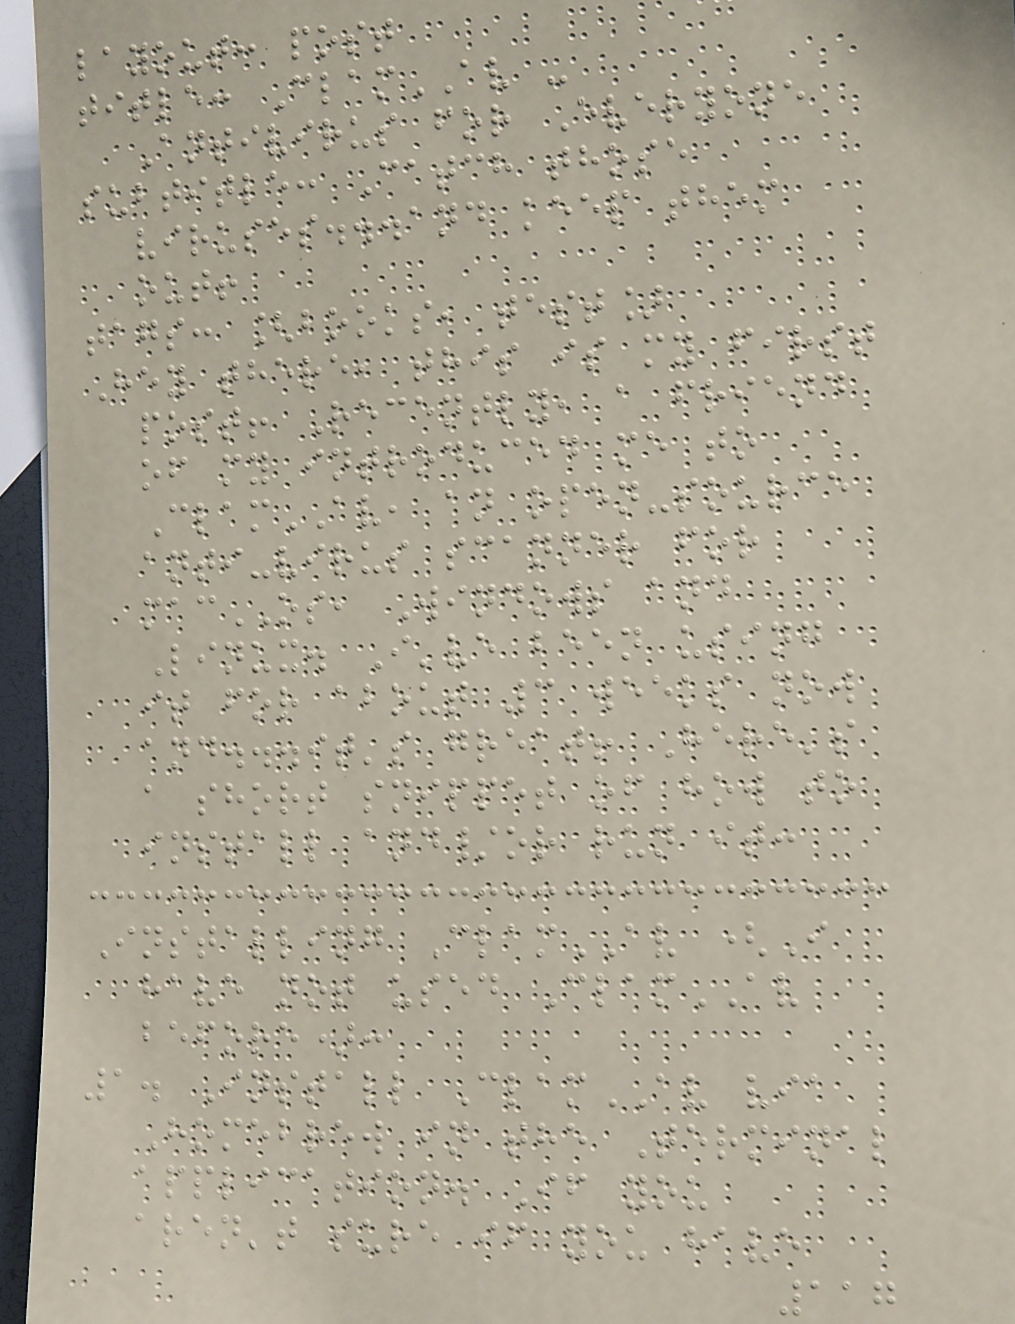layout: post
title: ClamAV -
Antivirus for Everyone
subtitle: Catch those
viruses...and keep them
out!
tags: [books, test]
Hey there, this is my first
post! Recently, a friend
of my introduced me to
ClamAV, an open-source
anti-virus scanner for
macOS, Windows and
Linux. I've been using
it for about 3 weeks now
and...it's great! Here's
a short snippet of how to
install and/or run it:
Installing ClamAV (I
have not used ClamAV
before):
1. Install ClamAV via
Homebrew in the Terminal
application. If you
aren't sure if you have
117
